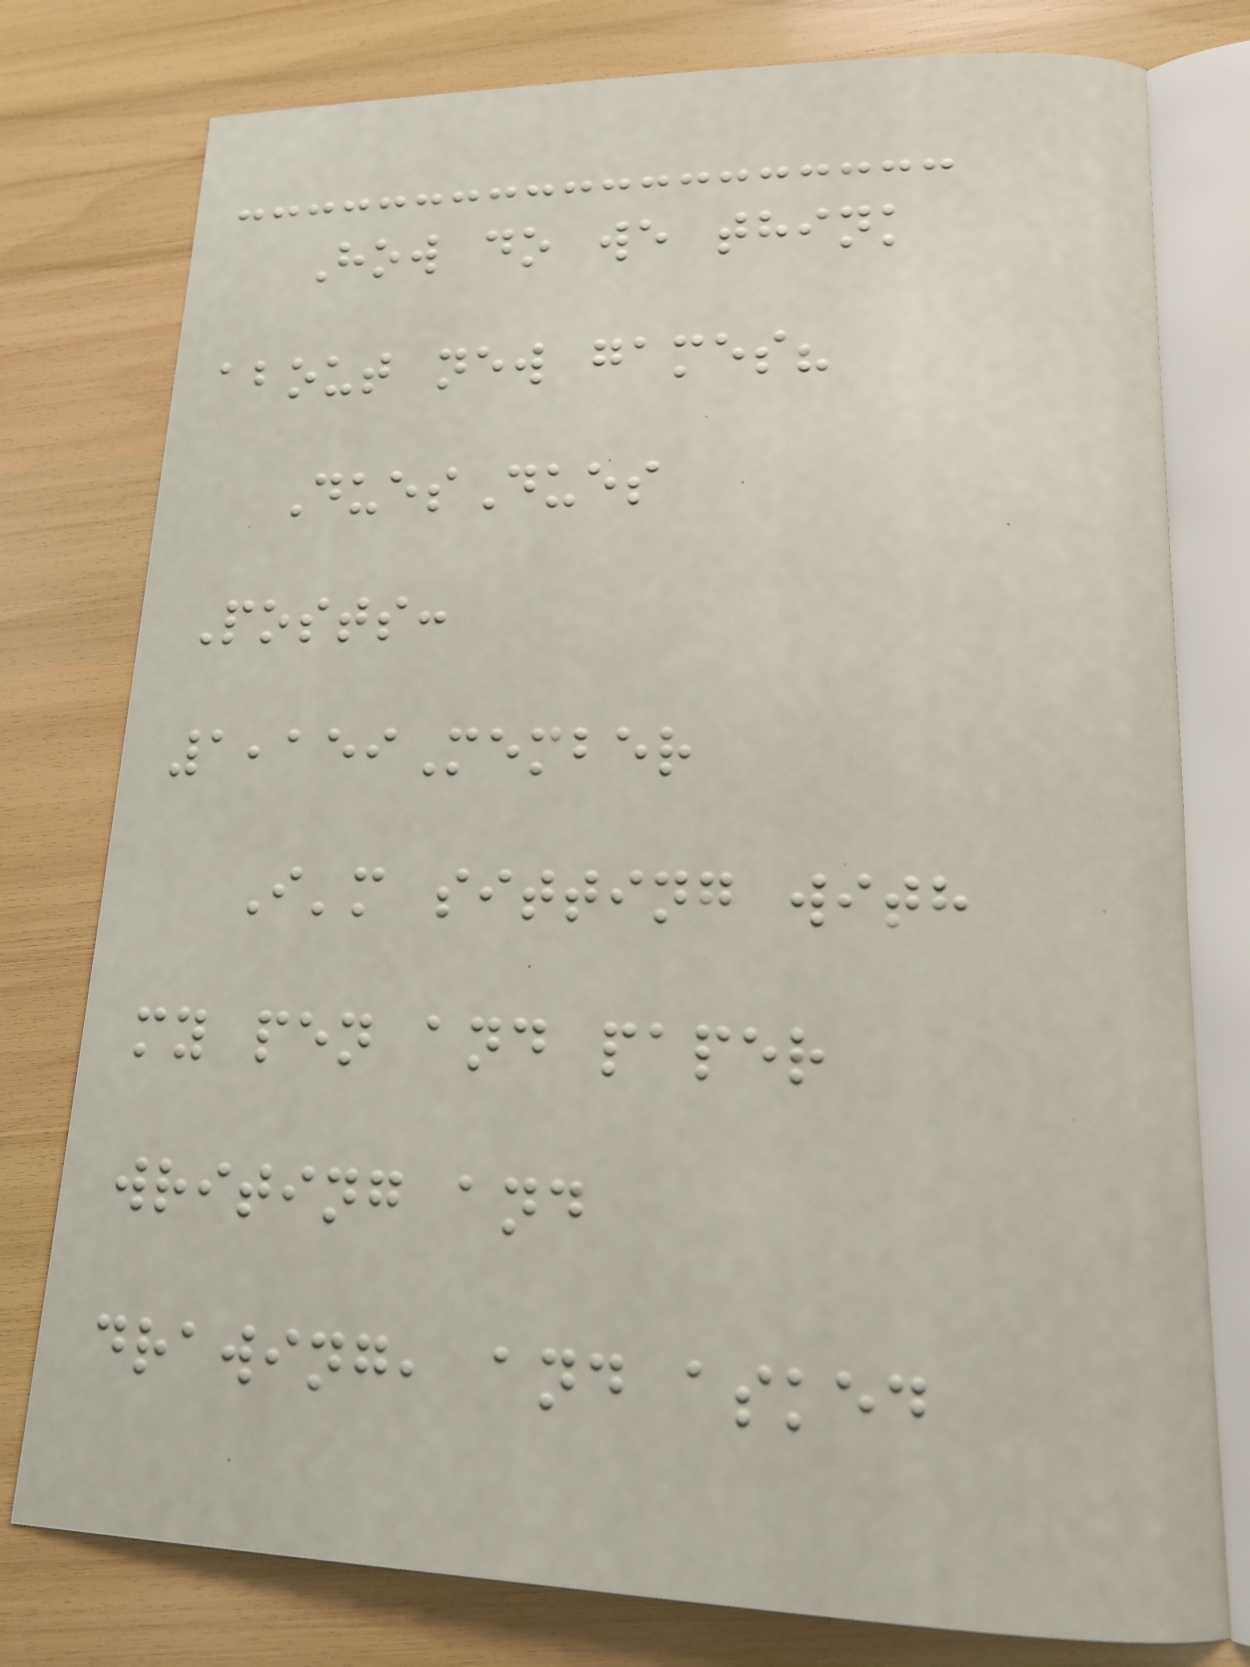How do we think
about new games?
DuesDues
Posts:
1,159Member
I'm sitting with
my pen and paper
writing and
drawing, and asked
